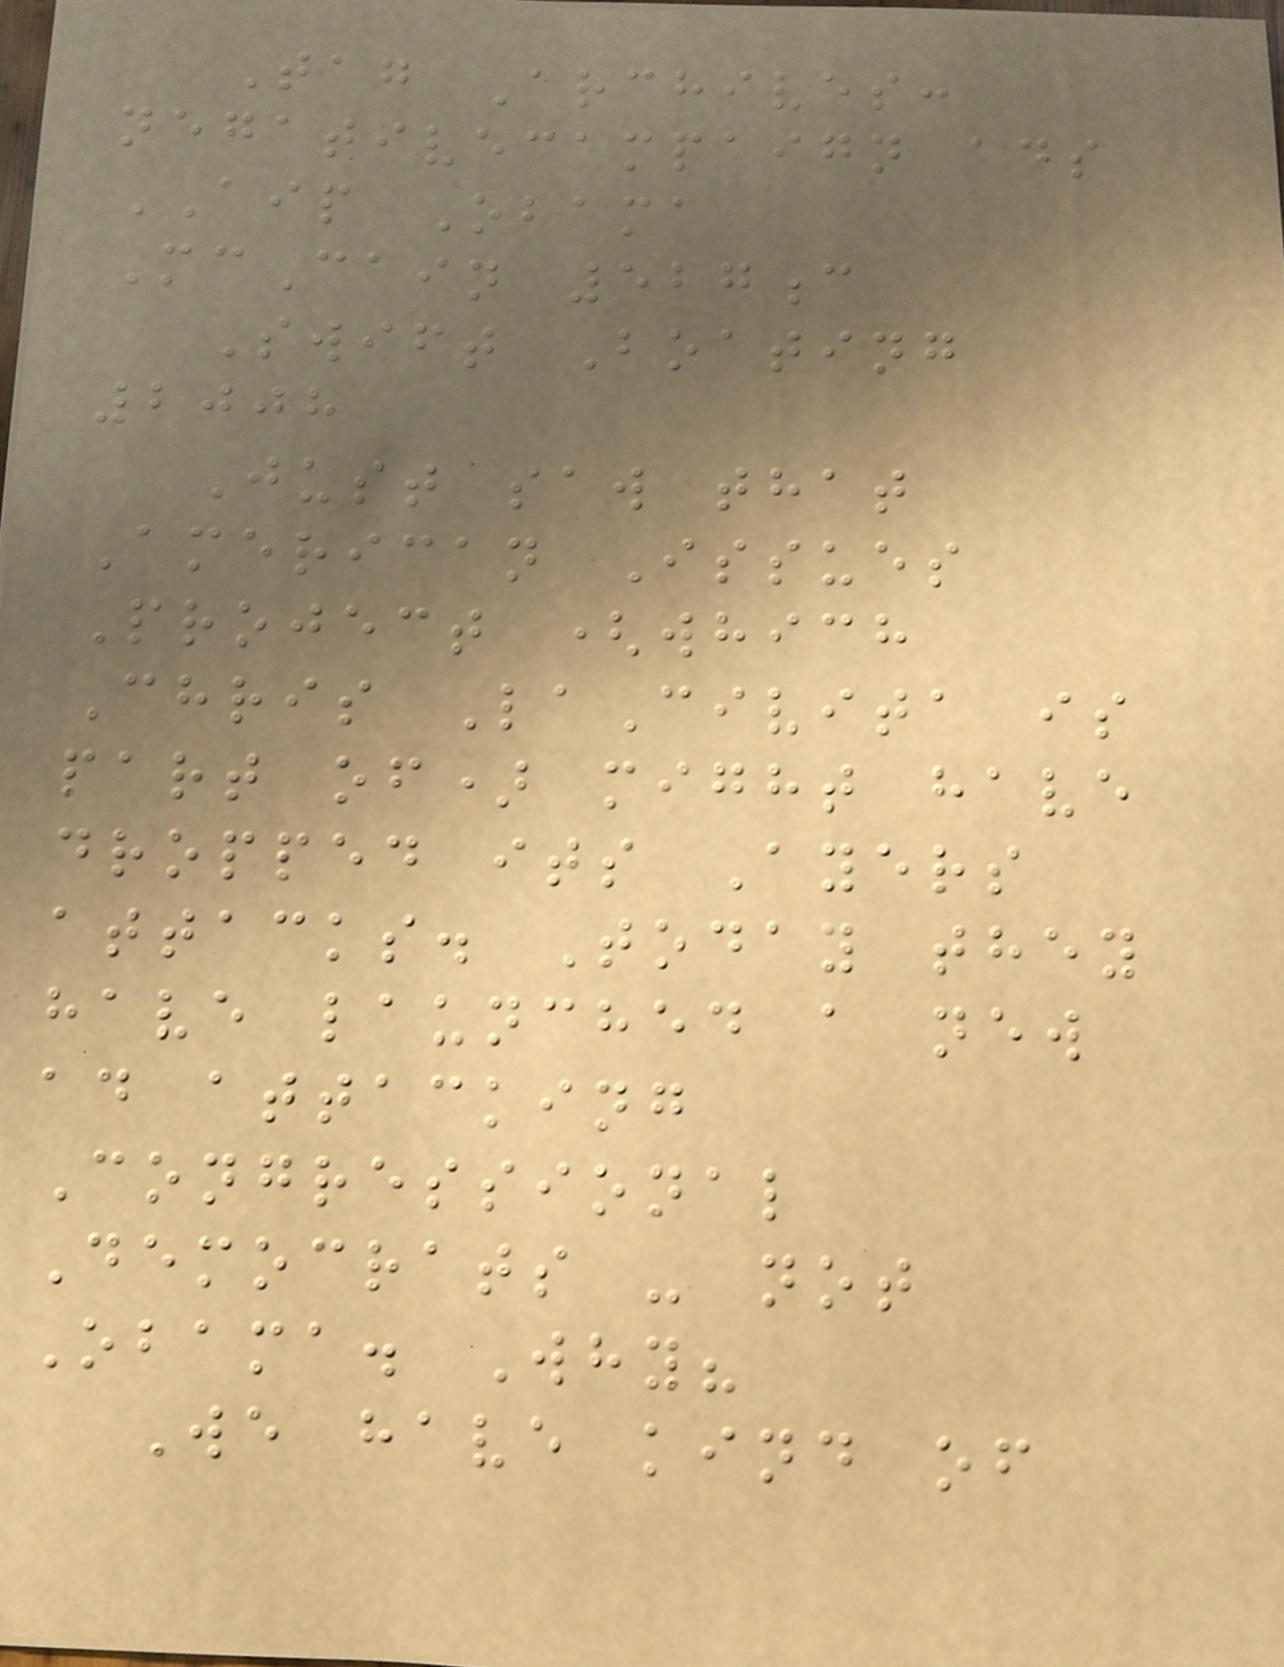Tag Archives:
negativecampaign ads
AIP Obama
McCain 527c
Swift Boating
2008
Just saw that
American Issues
Project (which
Chris LaCivita is
part of) might have
dropped its Ayers
attacks. Today they
have launched a new
ad attacking
Congressional
Democrats - not
Obama. Why?
We have kind of
